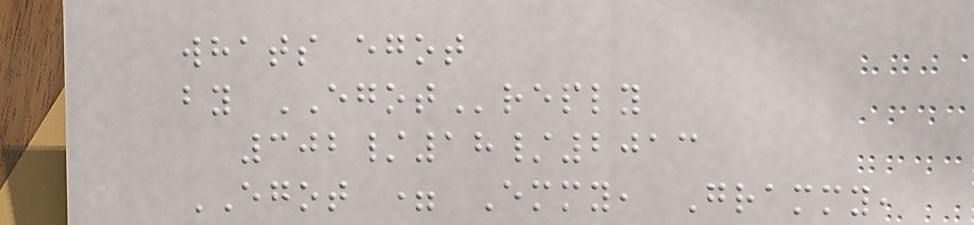whats egot
by EGOTreply
302/18/2013
EGOT = Emmy, Grammy,
